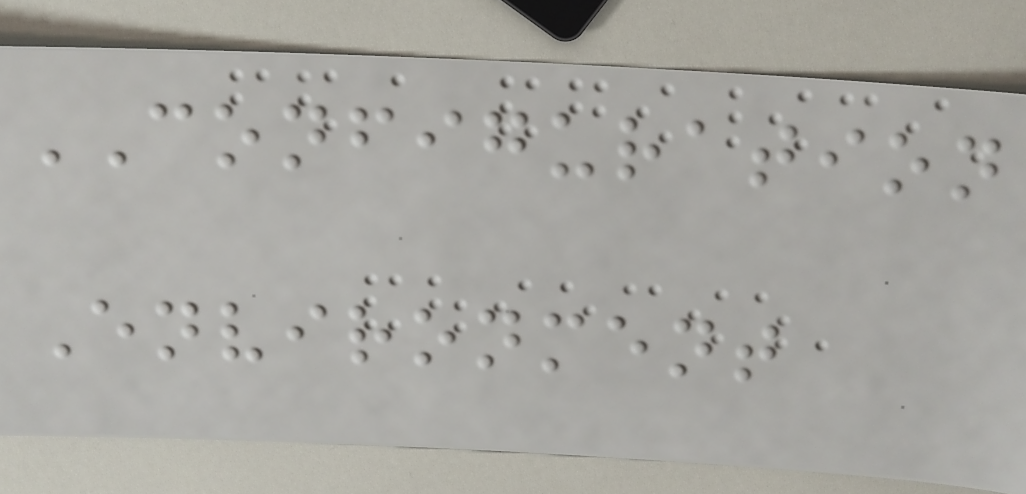CONFIGURATION
Environment
